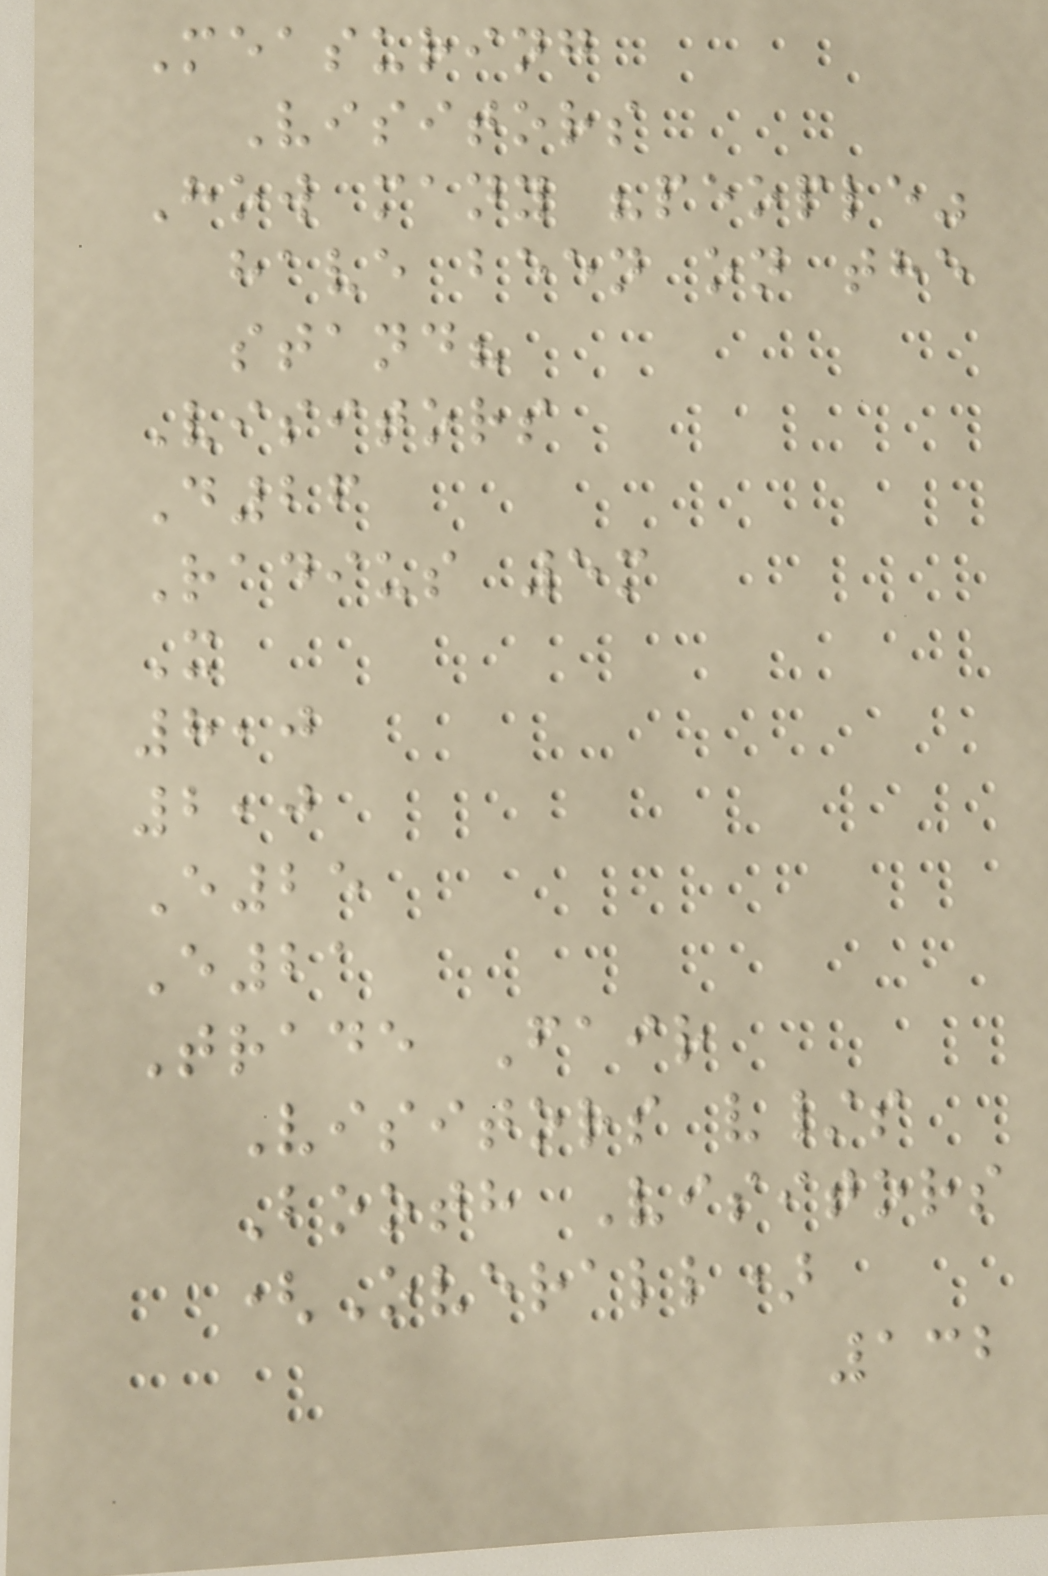Measuring
Visitors
How many "people"
have been on the
stand?
Visitors
D26
Radius 5m
X
8,0
2,0
E25
E21
Trade Fair
Visitors v/s
Booth Visitors
(Overall)
132
